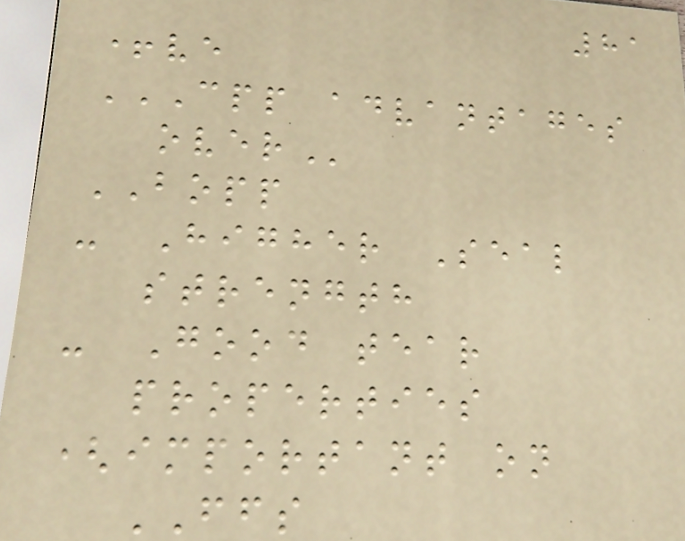81
+ve
CPP ADVANTAGES
OVER
BOPP
- Higher Seal
strength
- Good tear
properties
(important on
FFS
